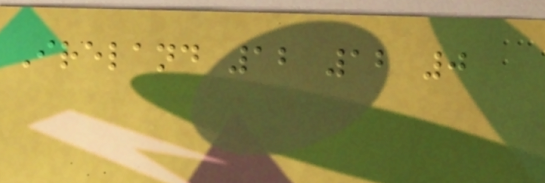Ireland 12 12 0
